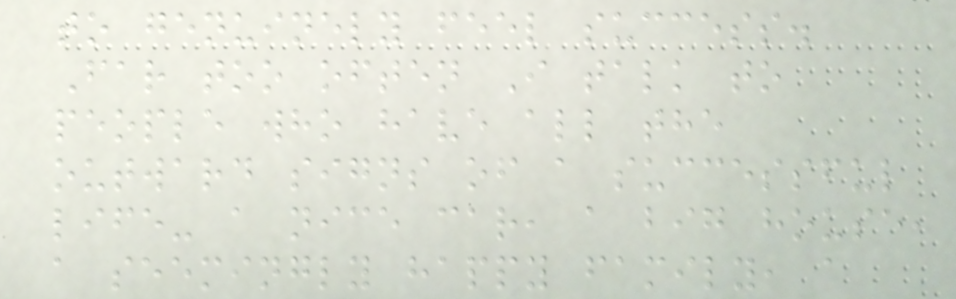to genuinely feel success.
Far too often I talk to
people who have all the
outward signs of a successful
life- a nice car, a big house,
a seemingly happy family, a
